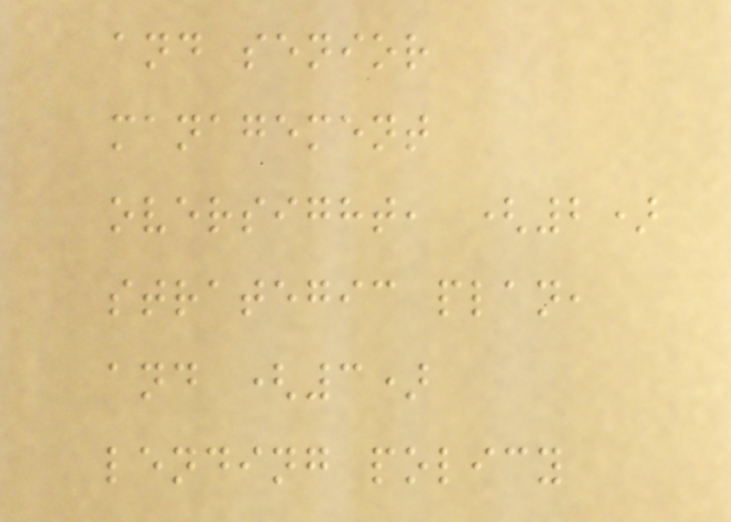and senior
management
oversight, (2)
strategic plan,
and (3)
lending policy
